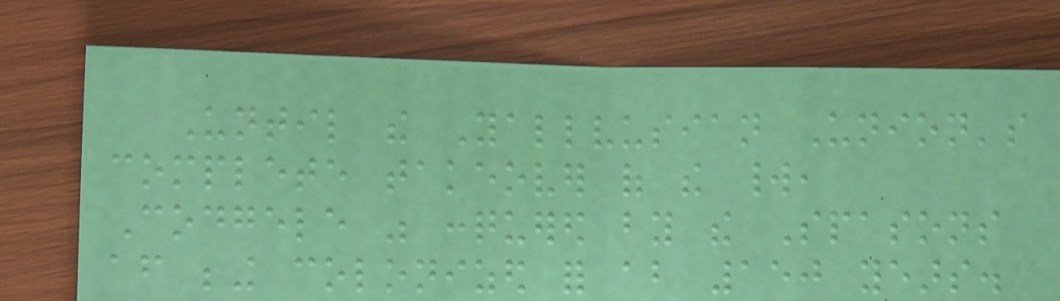Until the Yallvusian Union's
complete takeover of the world,
Codgele was conquered by the Spasons
after being colonized for about 150 years.
